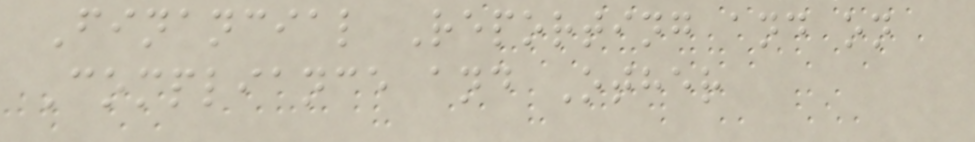Financial Reporting and on
Compliance and Other
